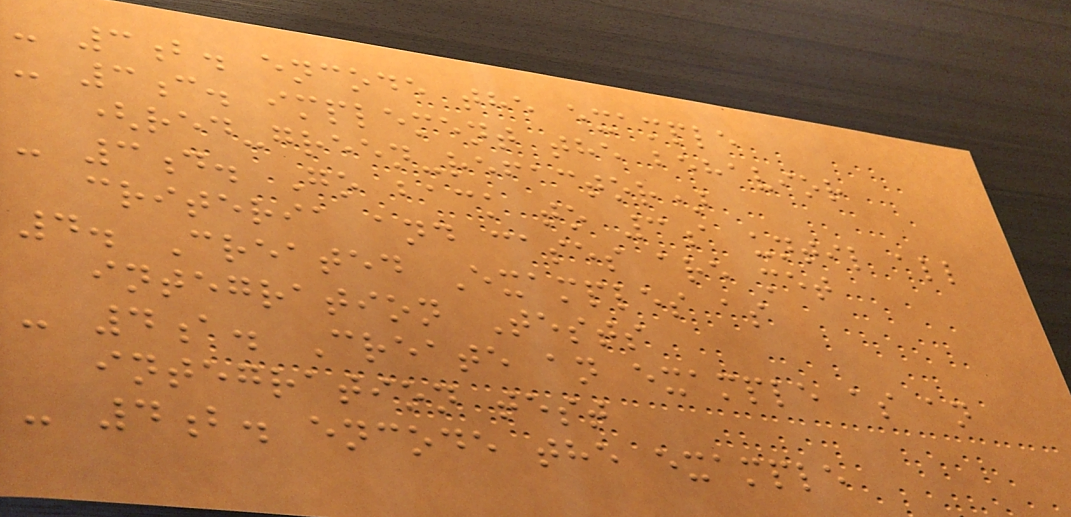- 3b. encode the example
- 3c. implement the behavior
(red-green-refactor)
- 3d. Go back to 3a until all
criteria and cases are met
4. Created Examples as
integration Tests
- 4a. Create an example as an
integration test
- 4b. encode the example
